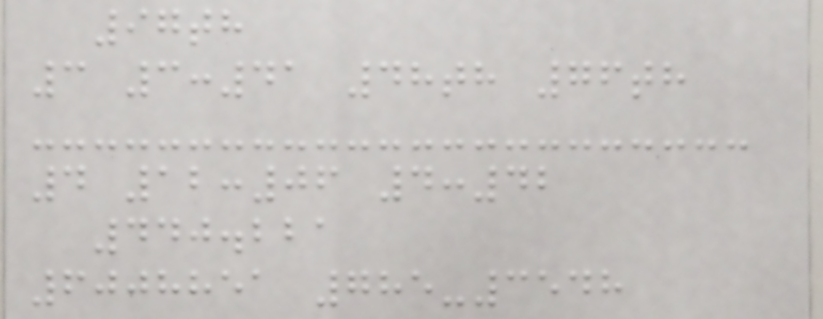97th
3 3:41 48th 76th
4 12:06 4:42
440.221
6008851 785-3548
